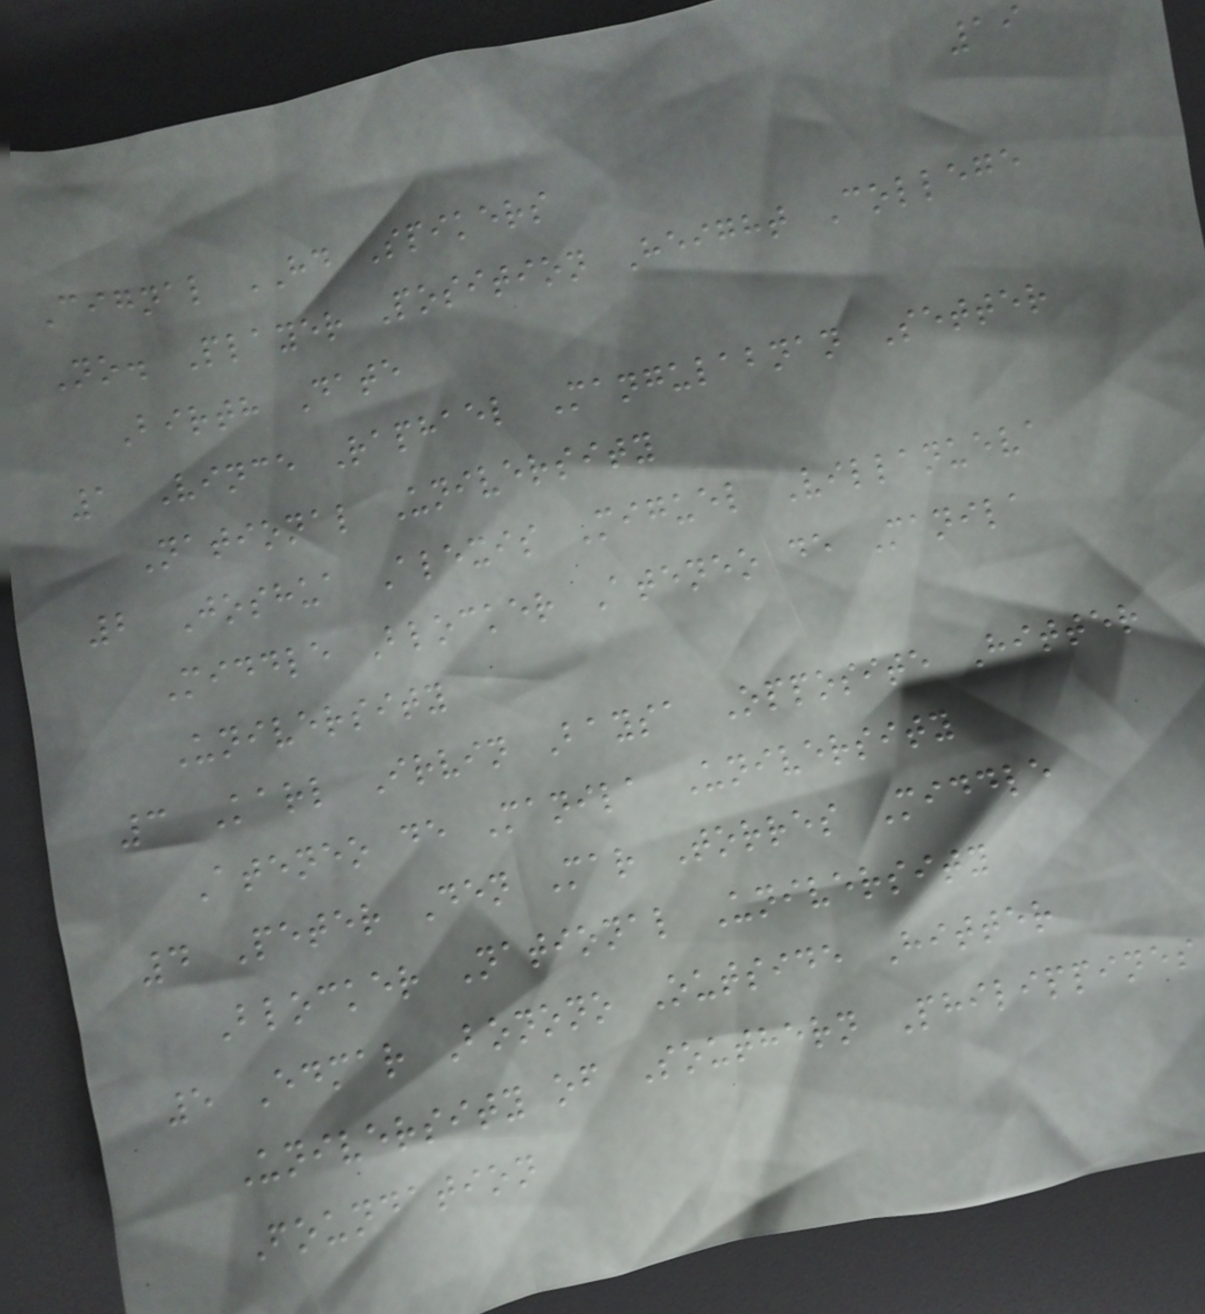19
Cignal HD Spikers
No. Player Position Height College
Birth Date
1 Vince Raphael Mangulabnan Setter
National University
2 Joshua Alexis Miguel Villanueva
Middle Blocker Ateneo de Manila
University
3 Karl Irvin Baysa Opposite Hitter
Ateneo de Manila University
4 Peter Den Mar Torres Middle
Blocker National University
5 Edmar Bonono Outside Hitter
University of Southern Philippines
Foundation
